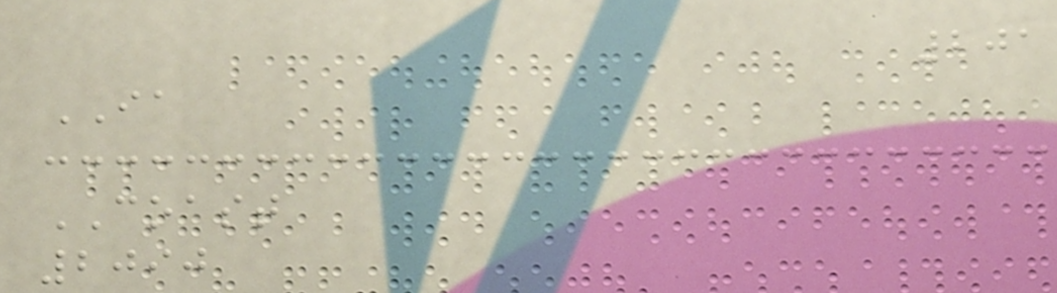201
IA
COAST
2090
